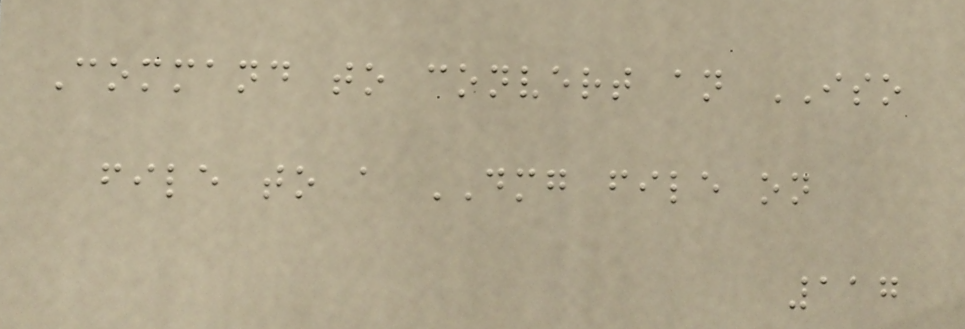Command to convert an ISO
file to a DMG file on
117
